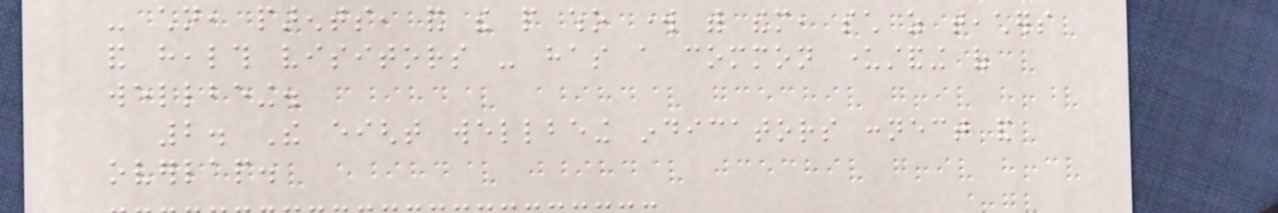- children, parents, and the people who work with them, such as teachers
and health visitors - has a common understanding of
wellbeing.
2. The eight wellbeing indicators connect and
overlap.
